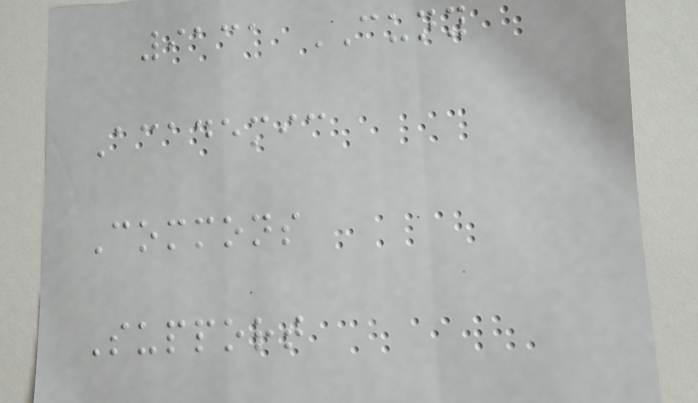9131 CUNY
Academic
Commons
Support
